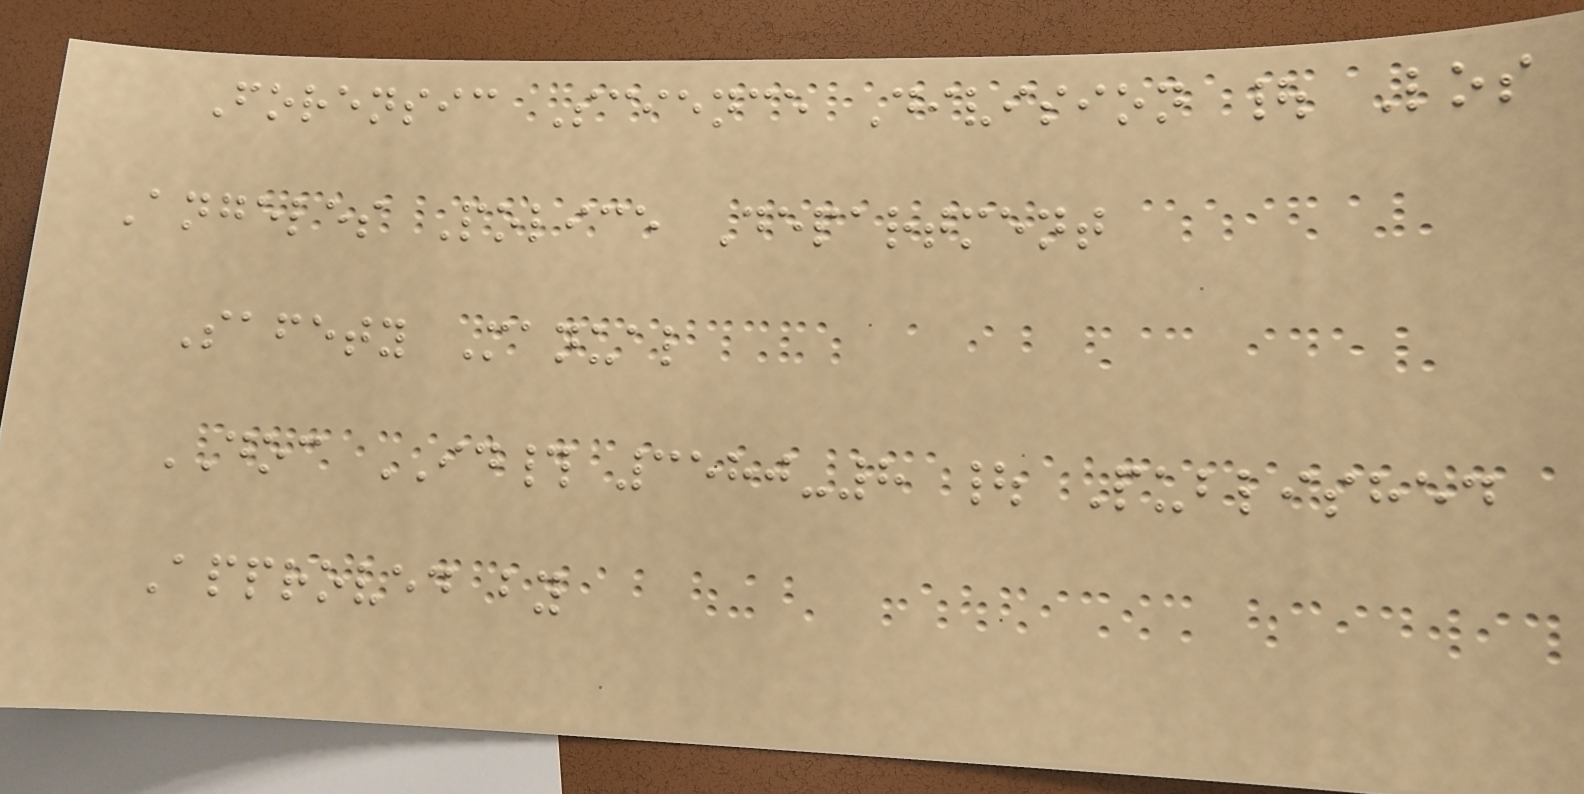Forensic Science Division | Los
Angeles Police Department
Safety Manual
DOC ID# 3580-8 | Published
Approved by
